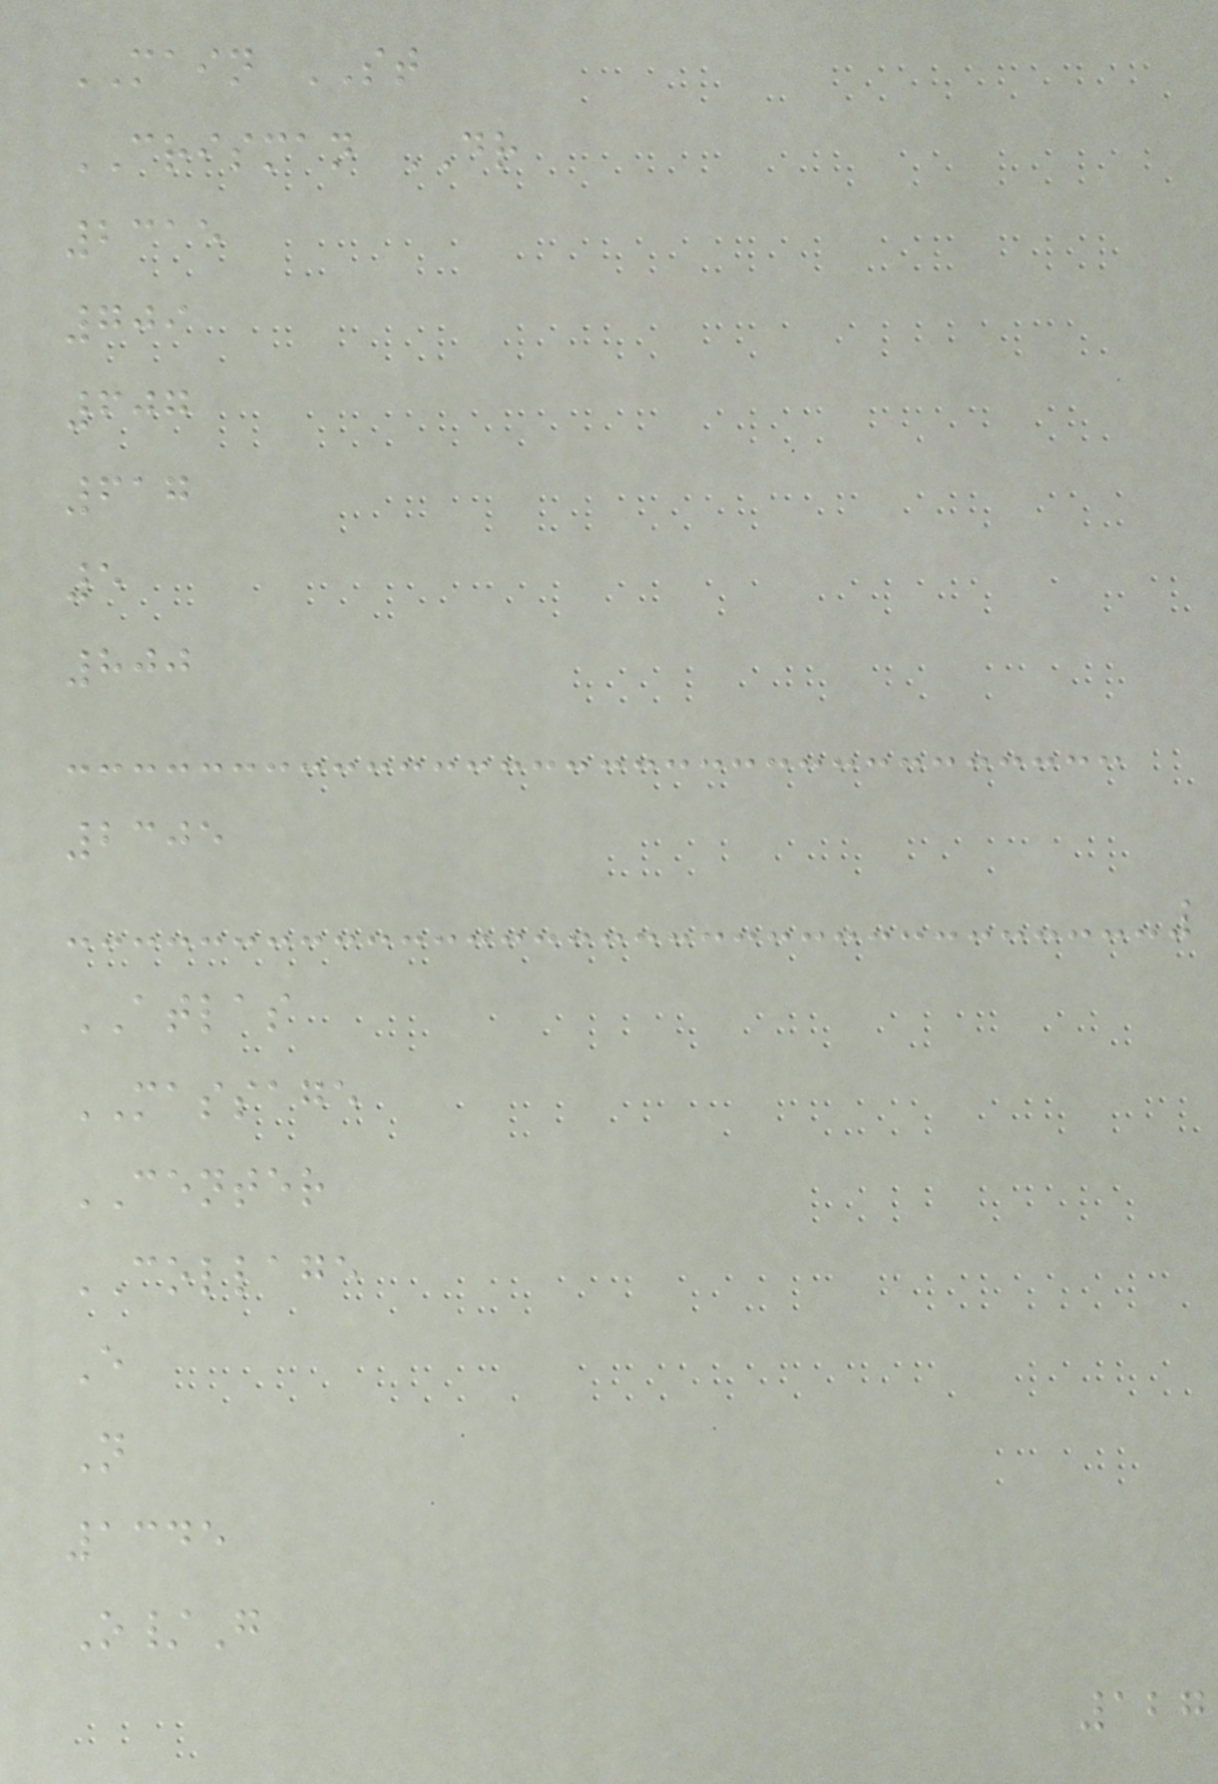MAIN ST
CRISMAN DR
2315
709
607
617
5
800
2305
ATLAS
MASSAGE
CENTER
COLLAGE
E
N
1345
O/G
127
